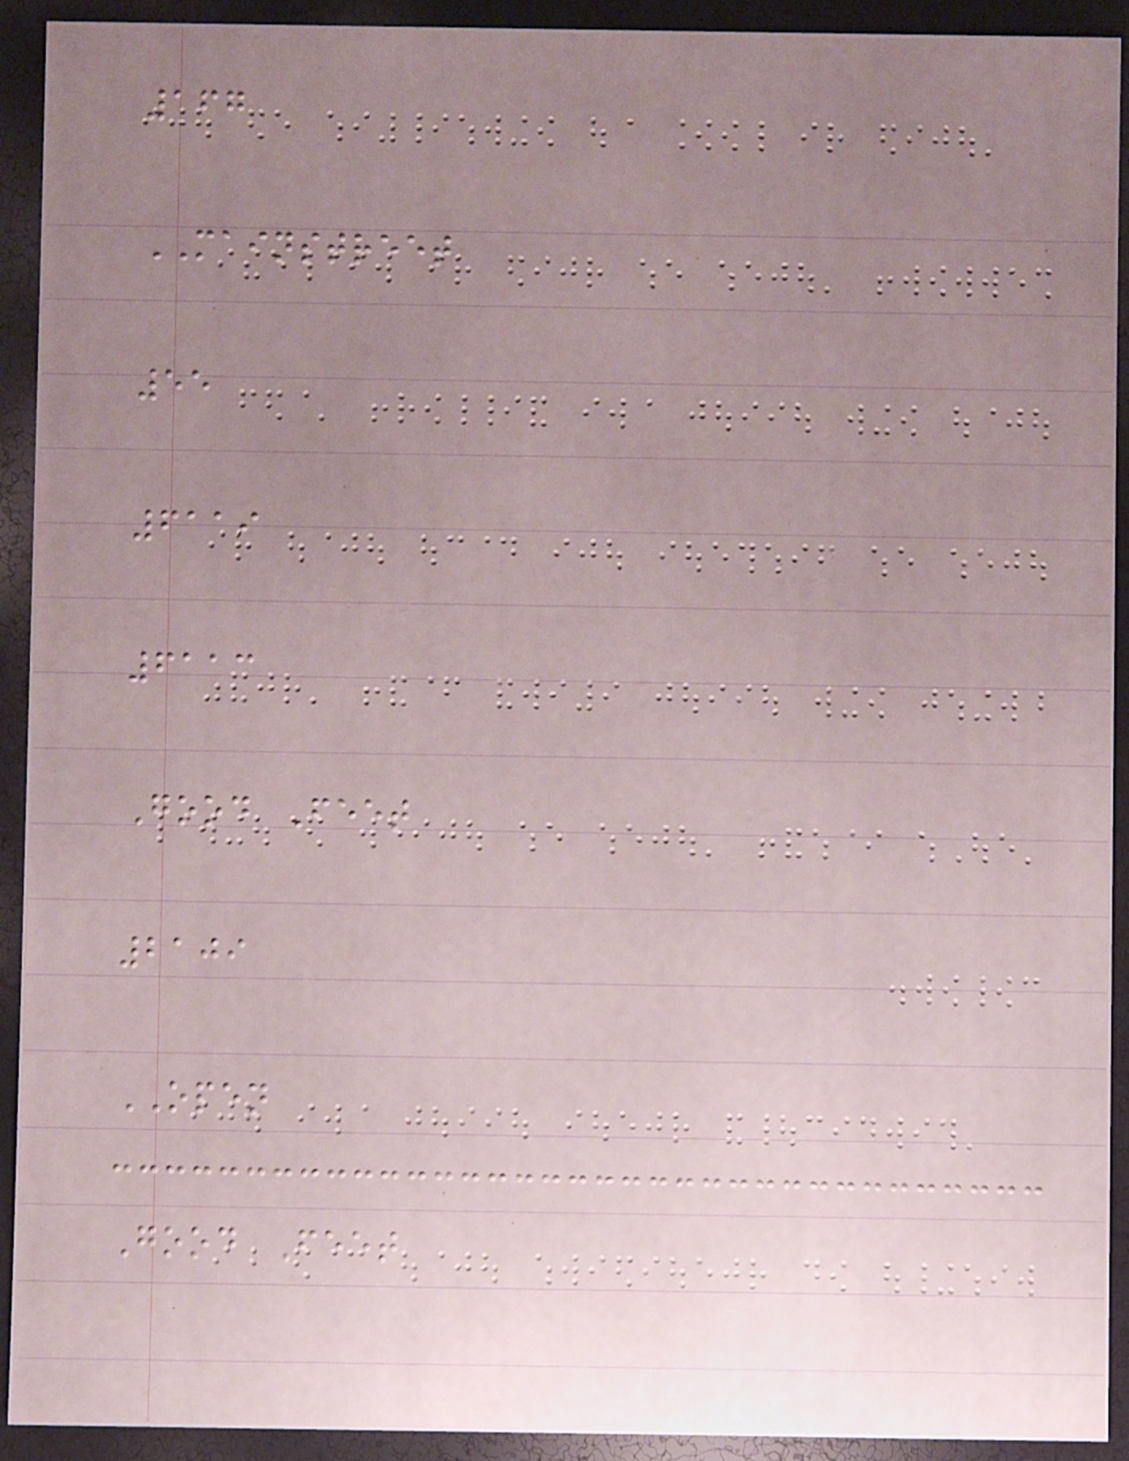167
MAINSTREET
55
6119
6113
Good Feet
2109
OPEN
Good Feet
